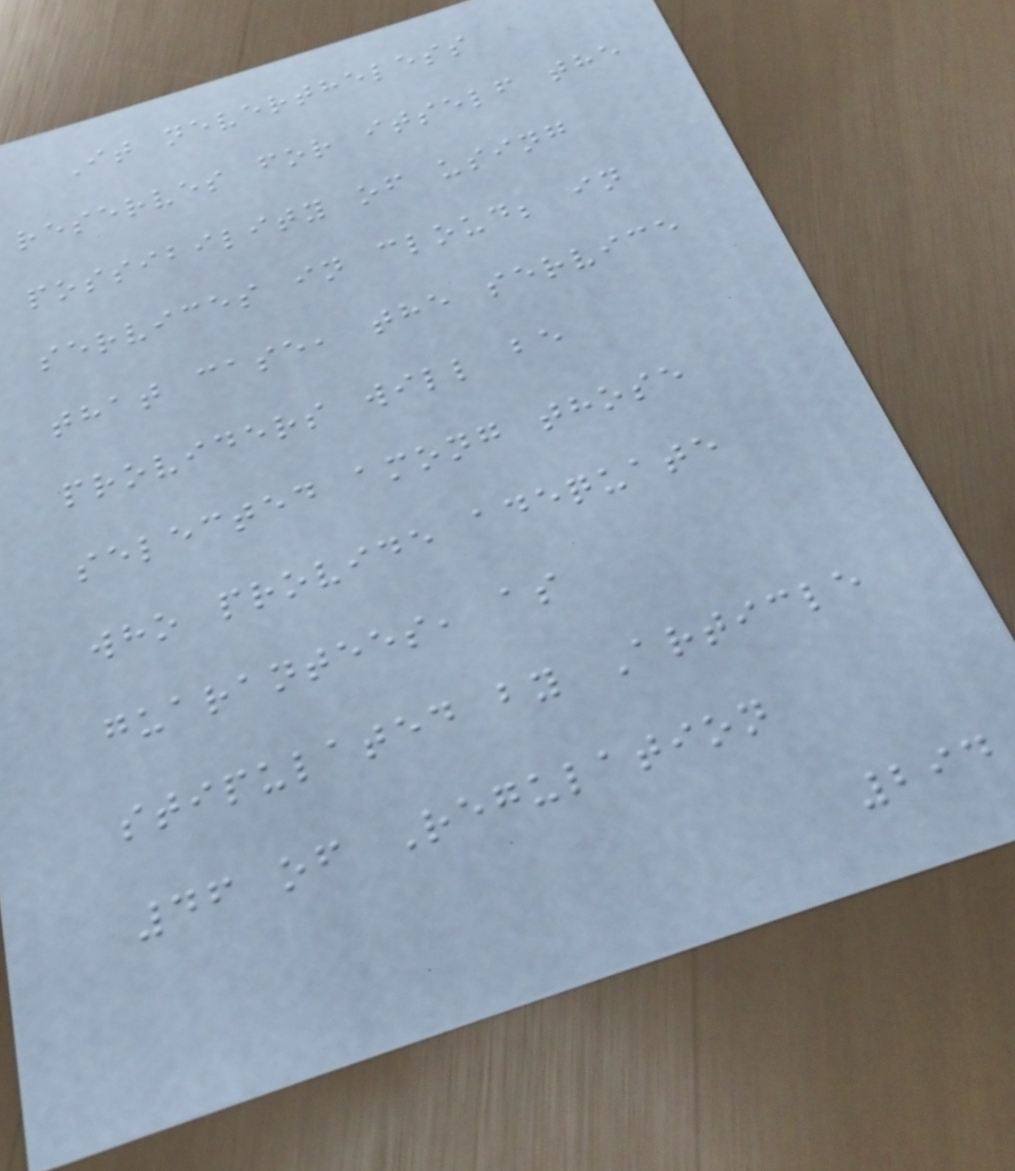It nevertheless
reserves for itself the
possibility of using
services in cloud; in
that case, the service
providers will be
selected among those
who provide adequate
guarantees, as
stipulated by Article
46 of Regulation
294
